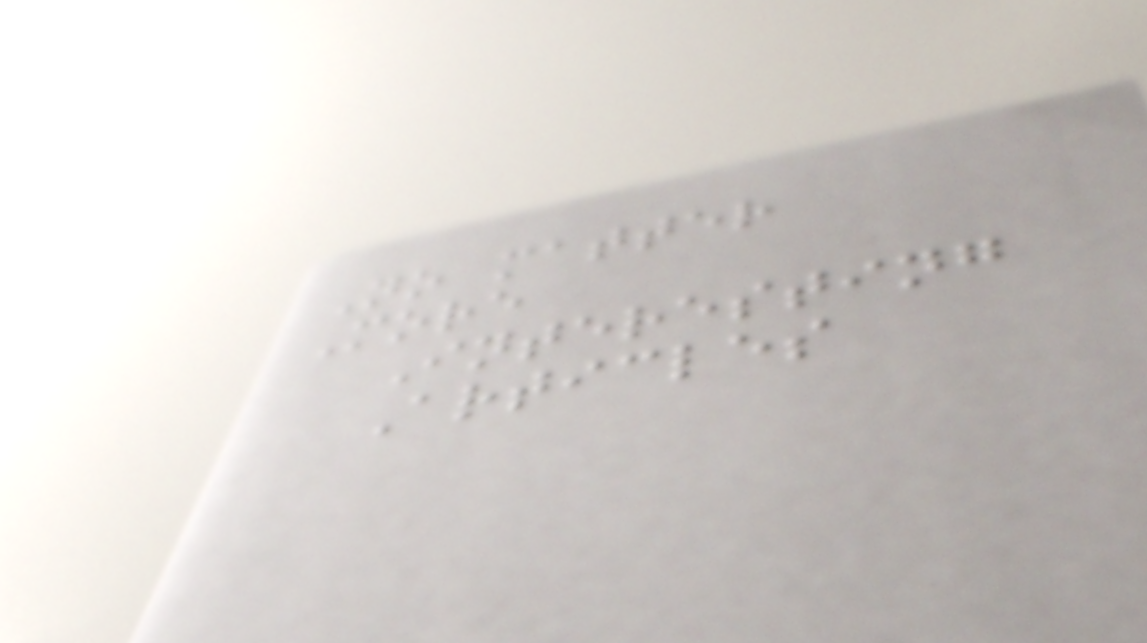No matter
More
Interesting
Articles
